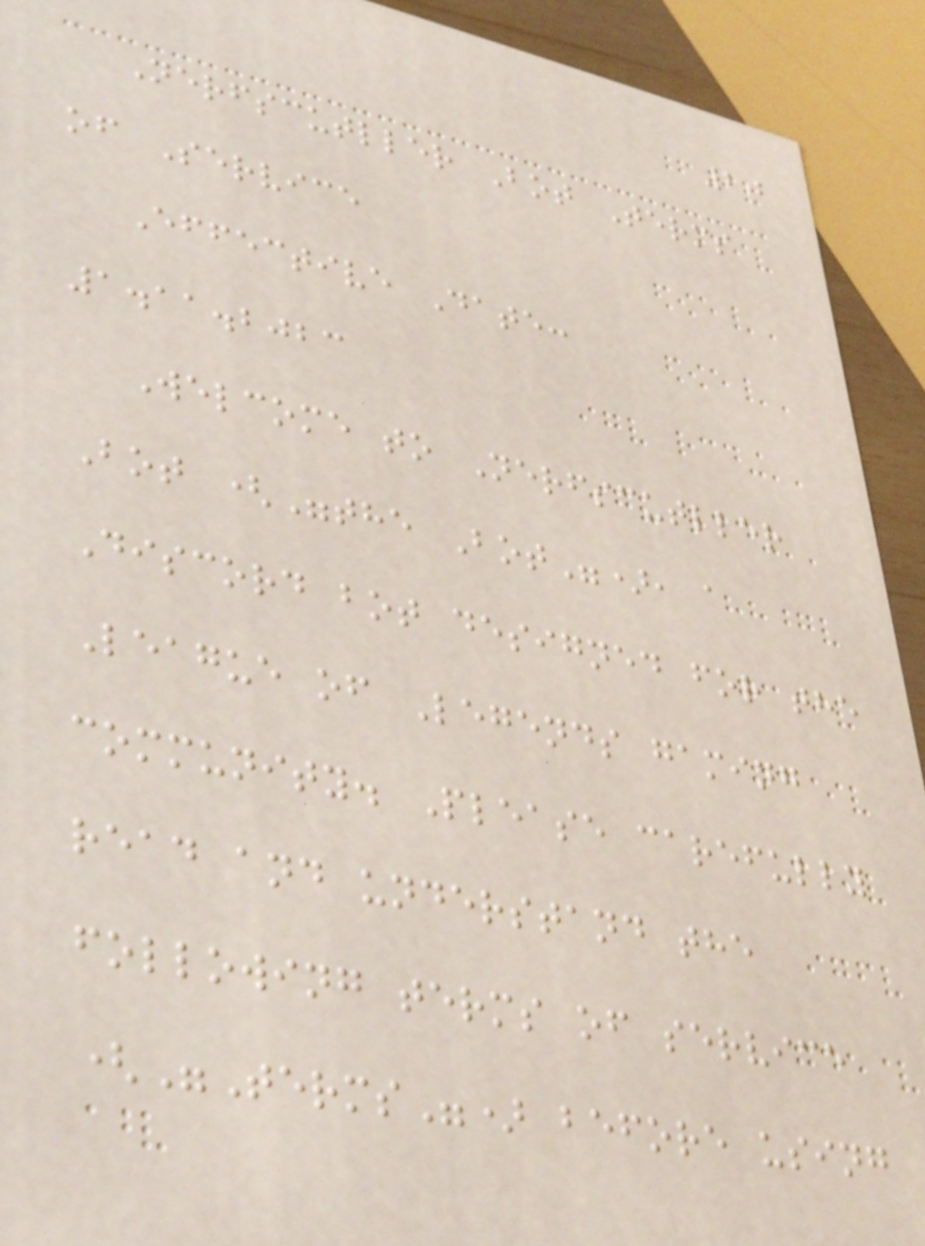20
Nerfscutller Bot Terms
of Service
Effective Date:
1.11.2023
Welcome to Nerfscutller
Bot ("the Bot"), a
Discord bot designed for the
League of Legends gaming
community. Please carefully
read and understand the
following terms of service
("Terms") before using
